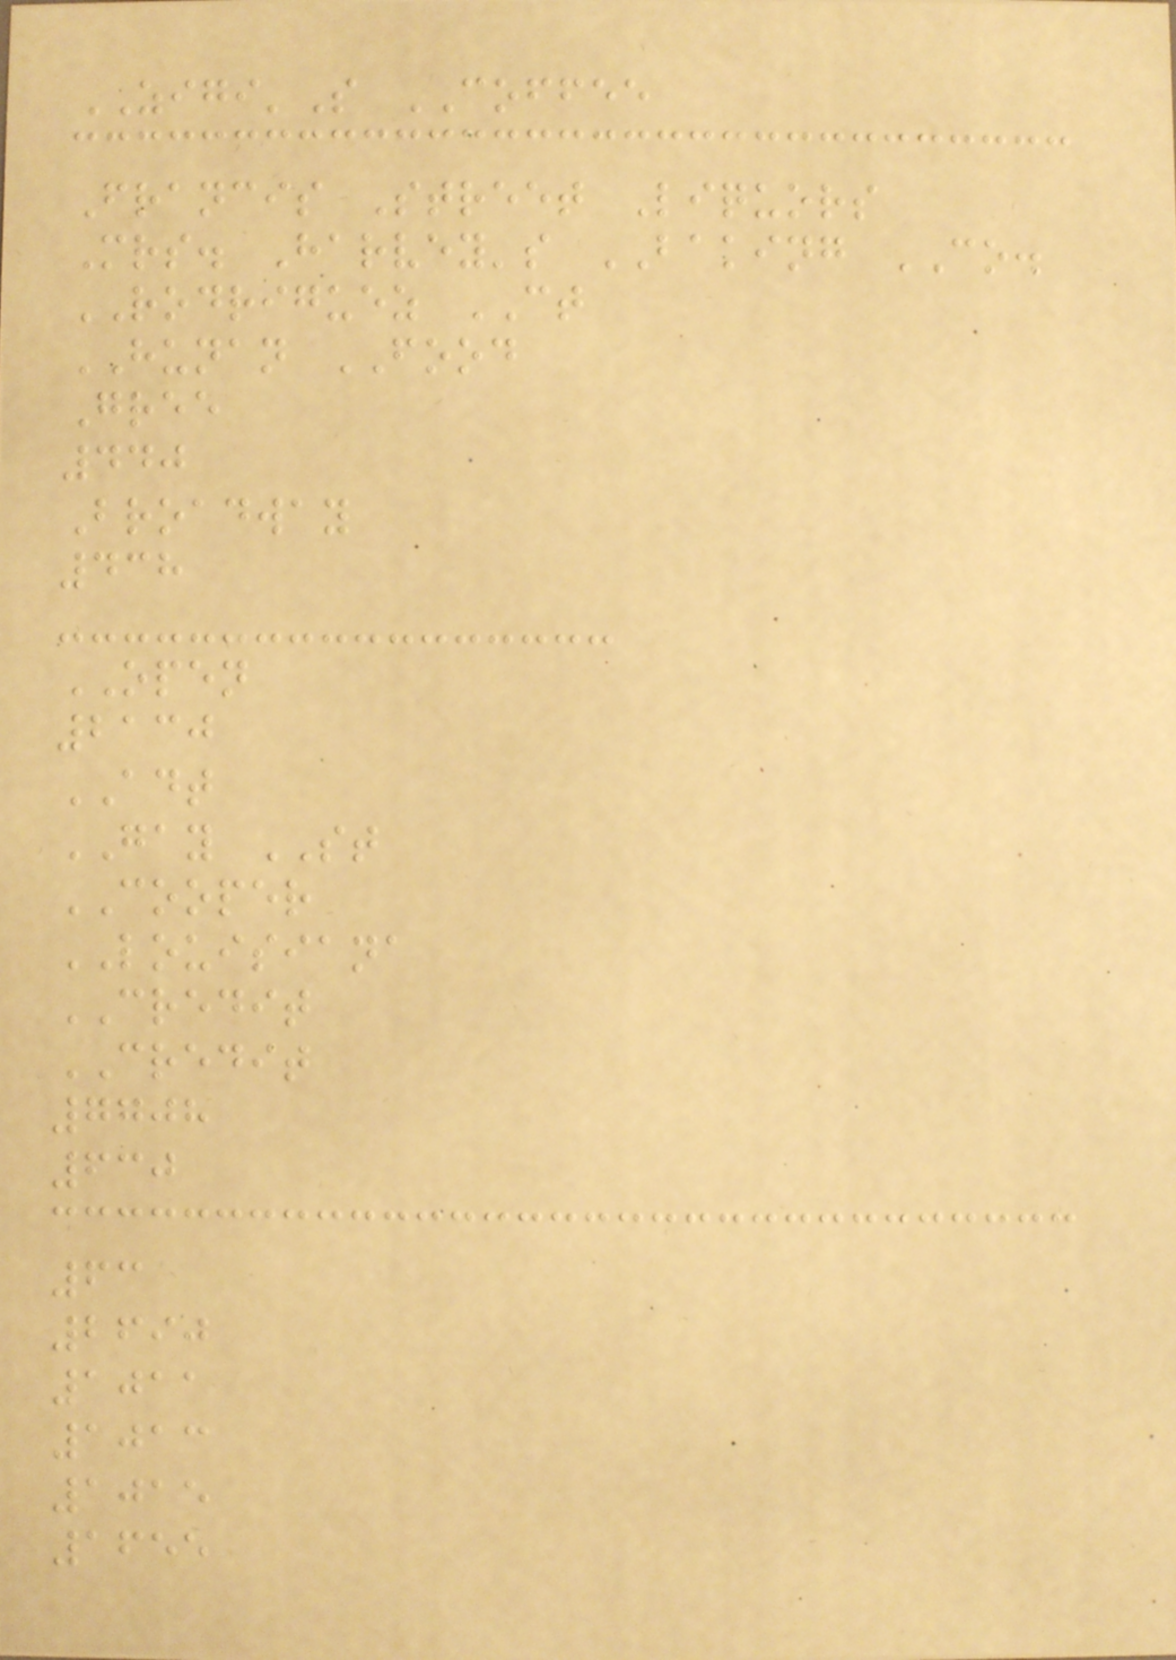ZIGI'S COFFEE
Francis Street Liquors
Mrs. Harvey's BAKING CO.
RODRIGUEZ CT
HUNAN FOOD
Gree
440
Broadway
438
OPEN
2130
ADT
GAY ST
COOPER
LOUISIANA
CREDIT
CREDIT
7708
630
63
2690
1011
1013
1015
1655
